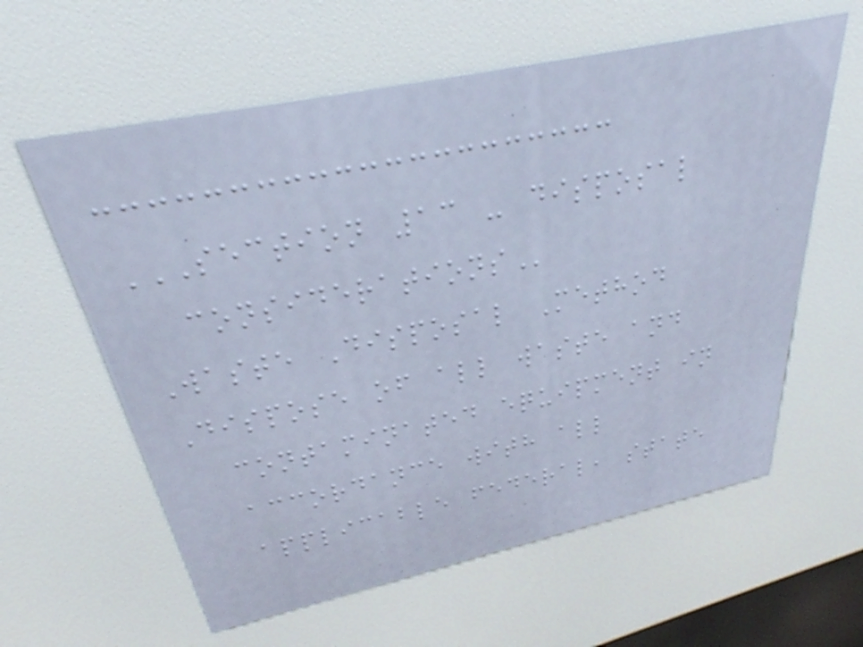SECTION 13 - DISPOSAL
CONSIDERATIONS
Waste Disposal Method
Dispose of all waste and
contaminated equipment in
accordance with all
applicable federal, state
